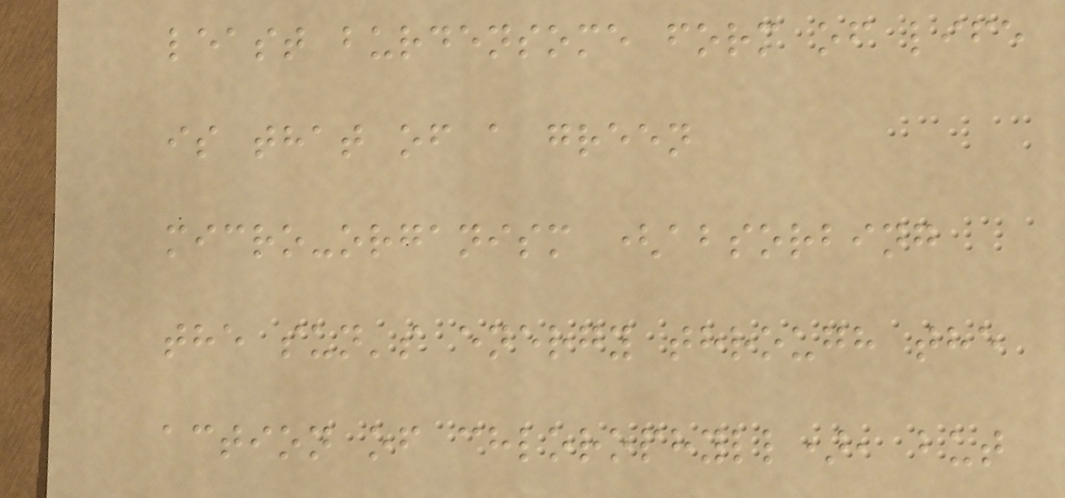least burdensome form of life
is that of a green
micro-organism (absorbing
the sun's energy through the
action of chlorophyll), but
